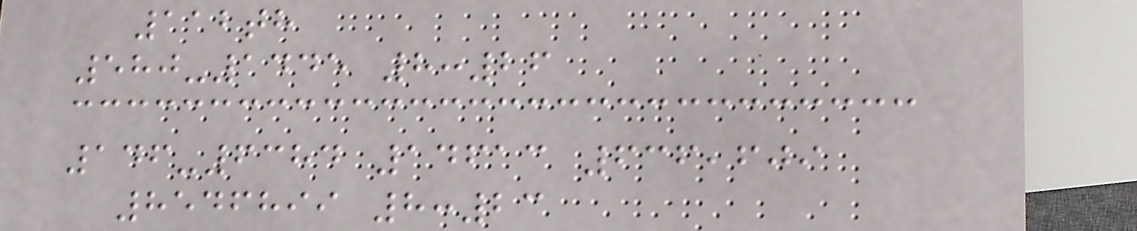112th
580-1445 8:26
146-6384 14613 636,609
8546899 8:23
